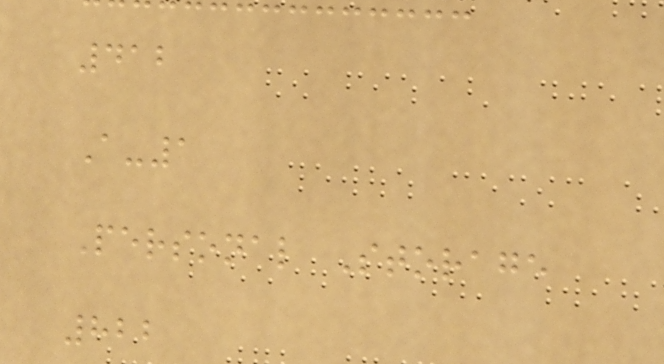412
A-1
Personal Storage
822
